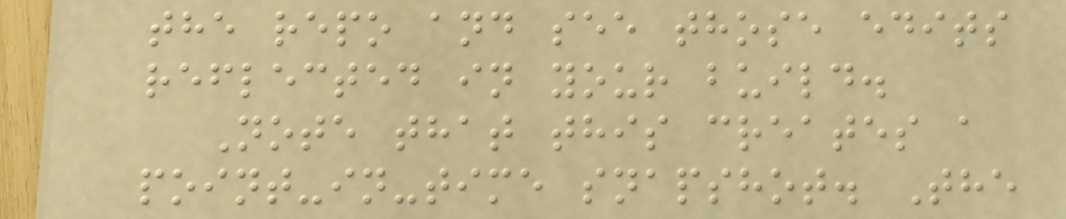the repo and see those edits
reflected in your build.
Note that this creates a
point-in-time snapshot. The
